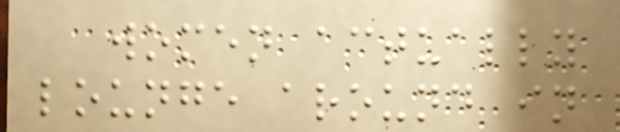women actually
lounge around in
